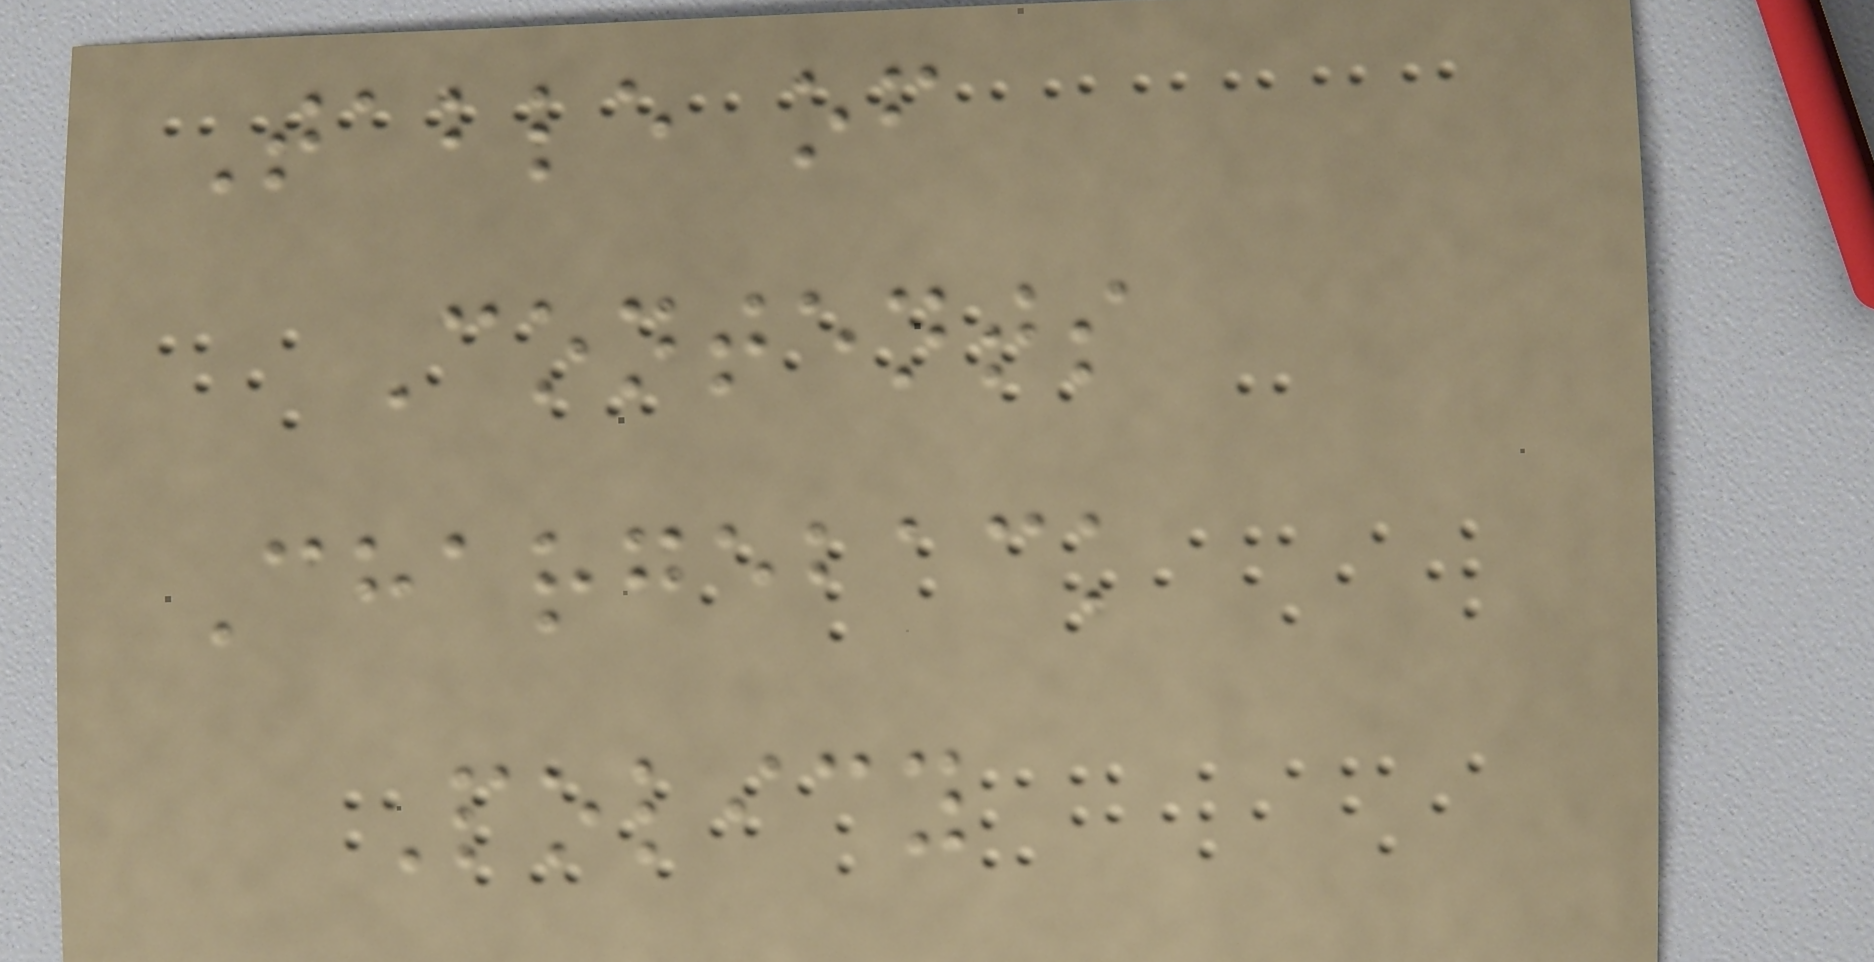Table of
Contents
Chargeback
Policy
